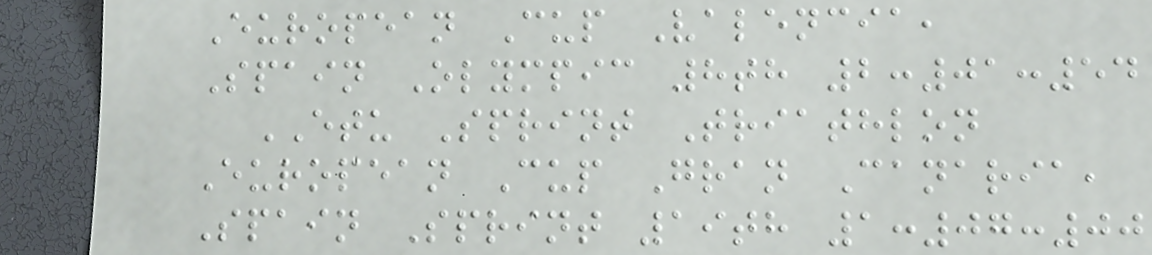European Cup Valencia,
Spain Olympic 8th 2:01:54
ETU Sprint Triathlon
European Cup Gran Canaria,
Spain Sprint 19th 1:07:00
